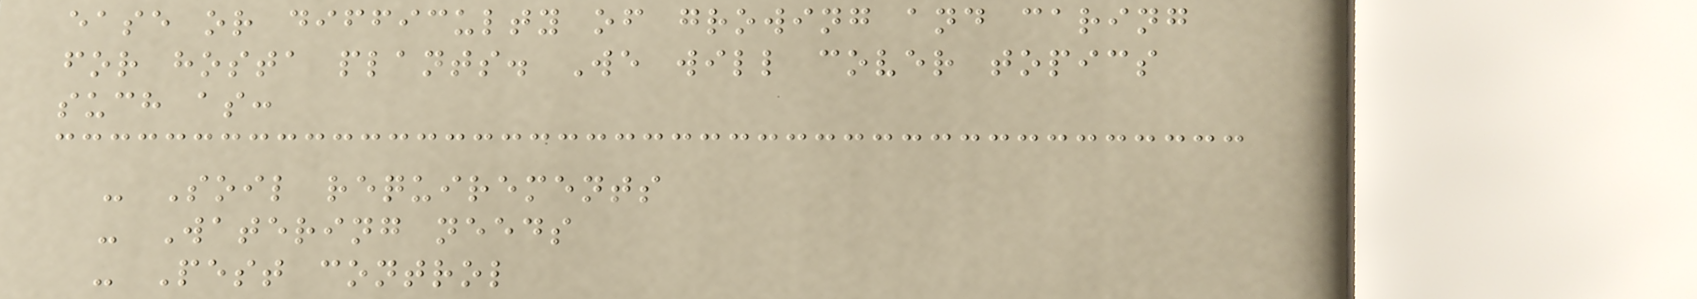ease or difficulty of growing and caring
for hosta plants. We will cover topics
such as:
- Soil requirements
- Watering needs
- Pest control
